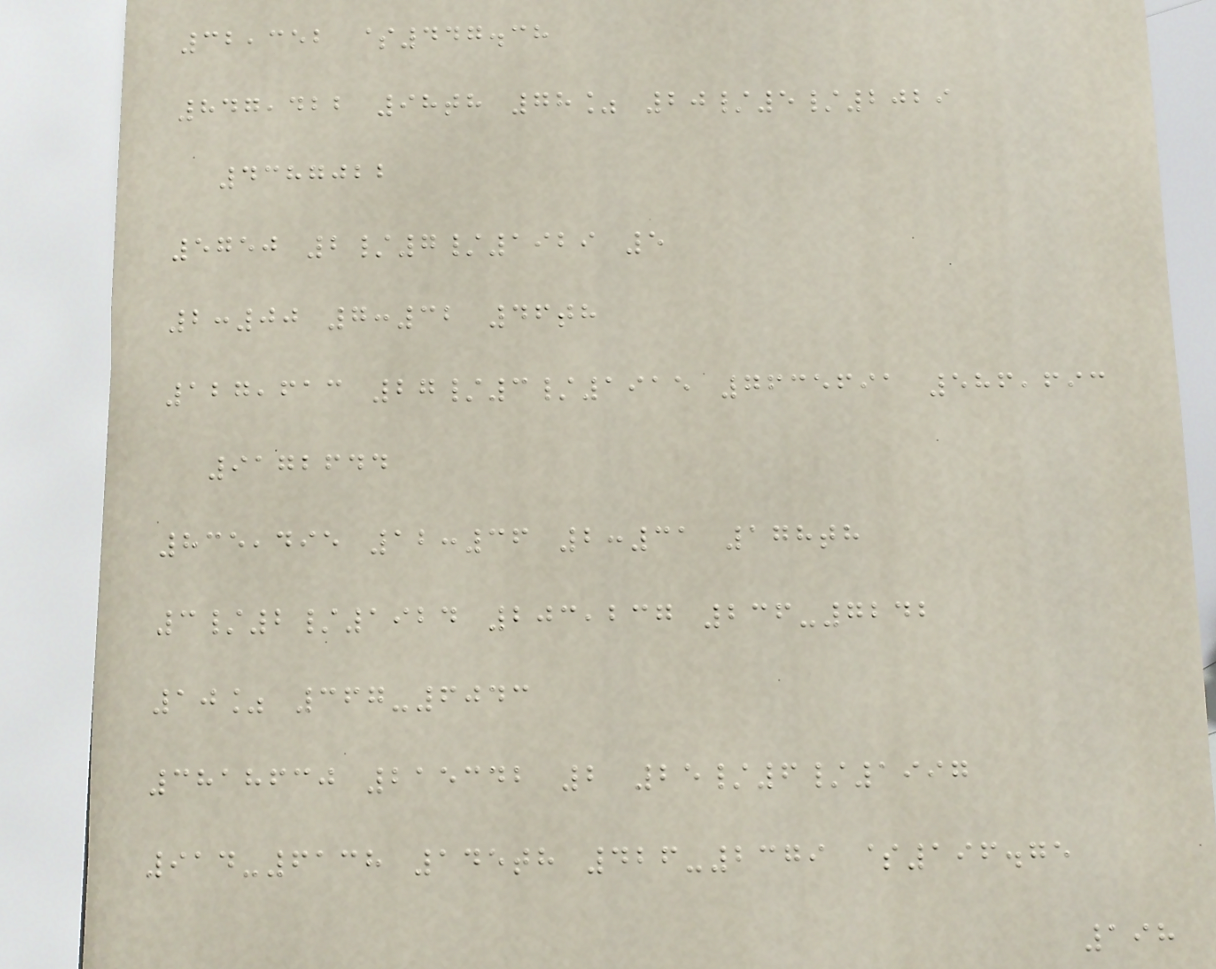32,352 $447.38
847,422 98th 78% 20/5/2029
4387022
5750 2/7/1929 5
2:00 7:32 46th
127,613 27/3/1915 7635691 586,693
9172644
835,495 12:36 2:31 178th
3/2/1924 203,237 236-7242
10% 367-6043
3818630 215342 2 25/6/1997
914-6138 145th 426-2379 $196.75
198
